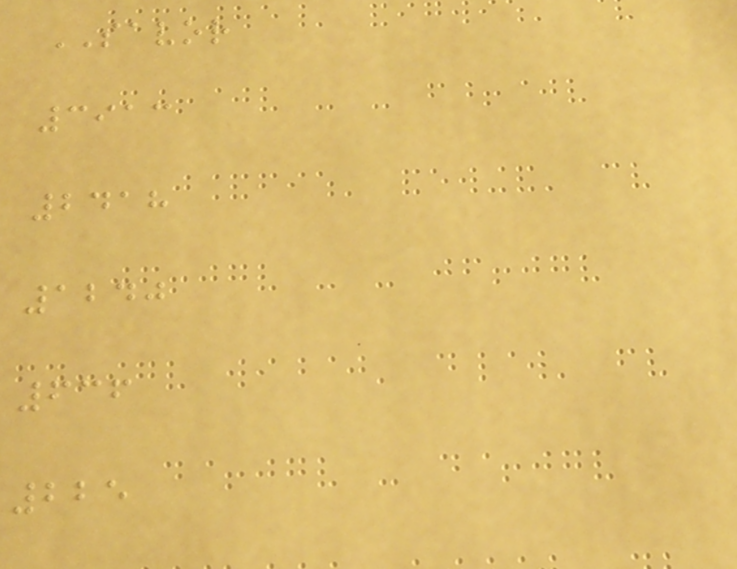SAVOR
3913
2418
1240
636
225
